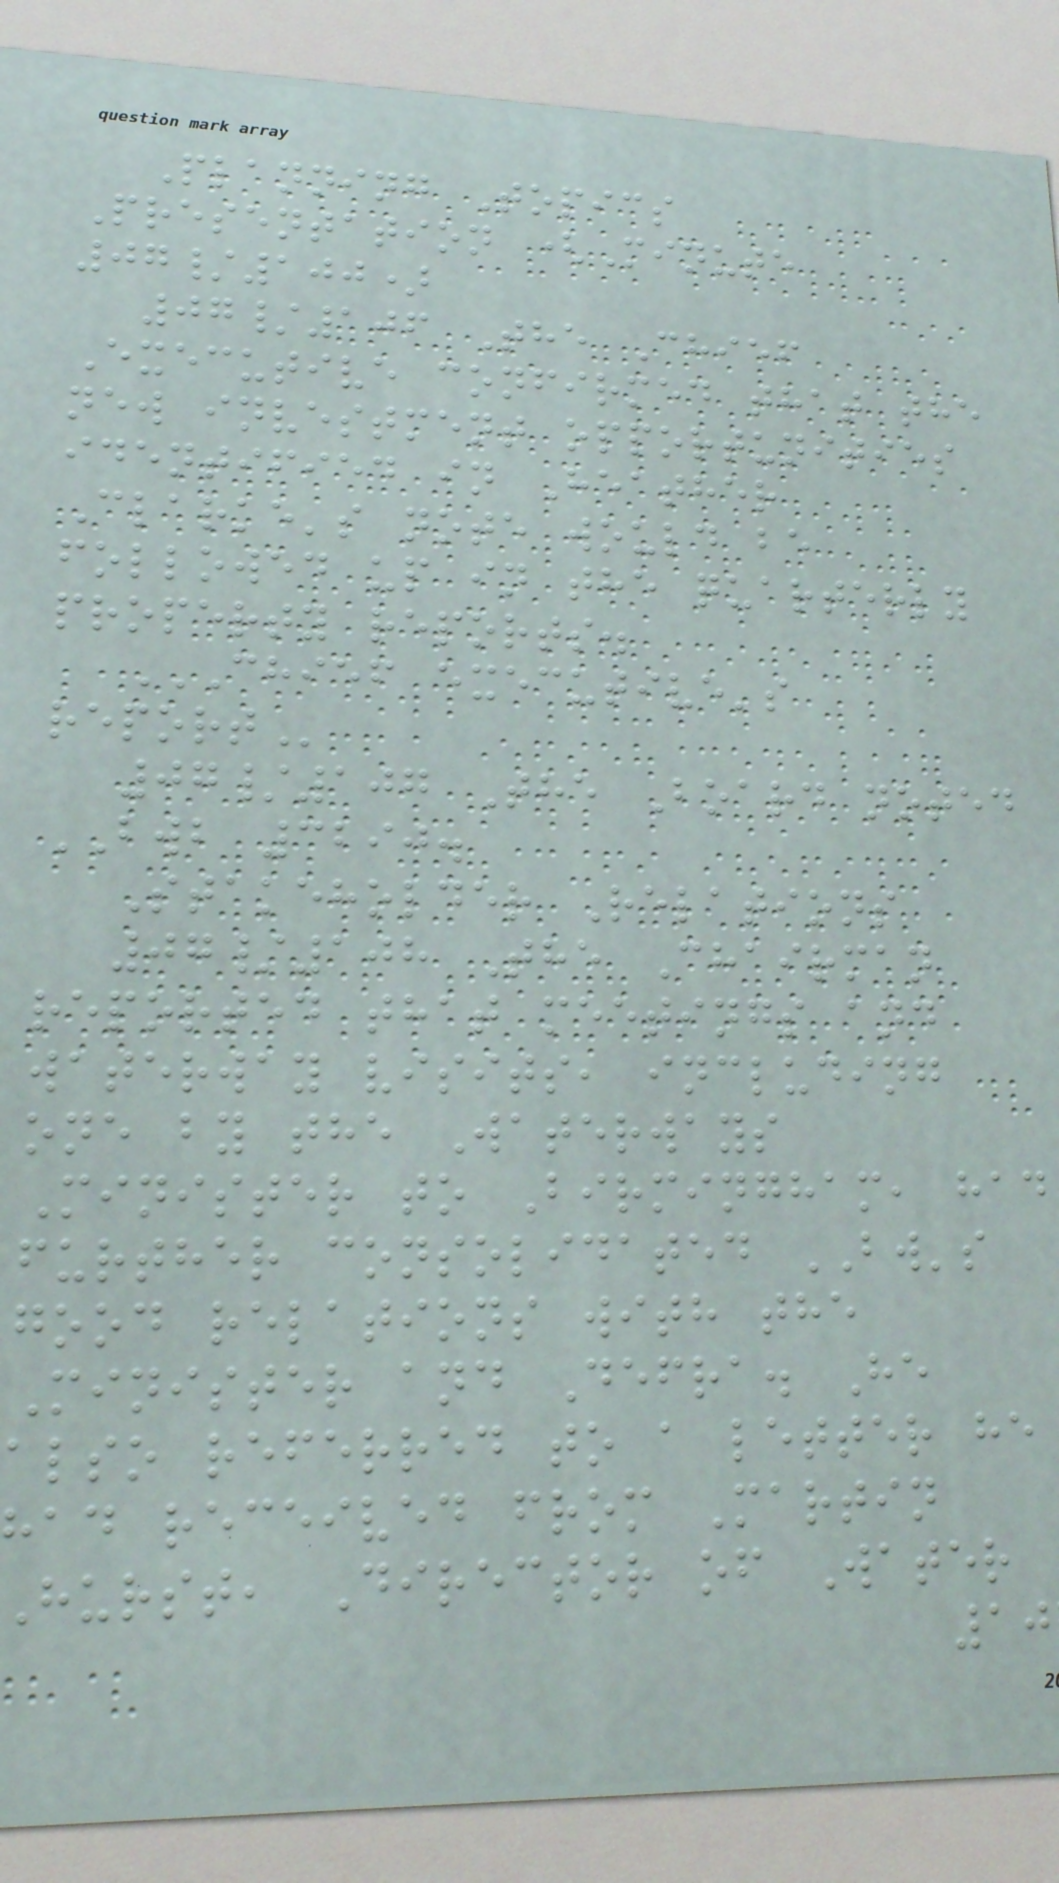Planning Topics
Presentation (Minute
07/100)
07/106 The Chief
Executive confirmed that the
new investment opportunities
identified in Heather
Clarke's note would be
followed up in the quarterly
property reports.
CHIEF EXECUTIVE'S
07/107 The Board noted
BWB 3290.
Stakeholder Relations
07/108 The Chairman
reported that meetings and
waterway visits, including
one by the Waterways
Minister to Birmingham, had
further consolidated BW's
good relations with the
Minister and Defra. He
also referred to a letter he
had received from Martin
hurst, Director of Water
